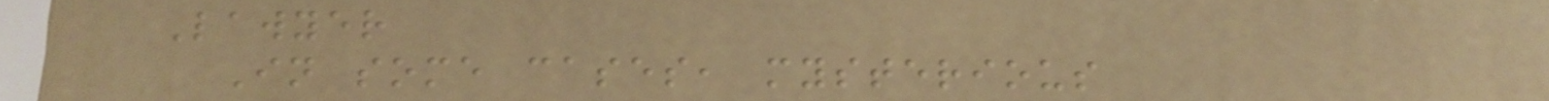Lawyer
In some cases, mysterious
